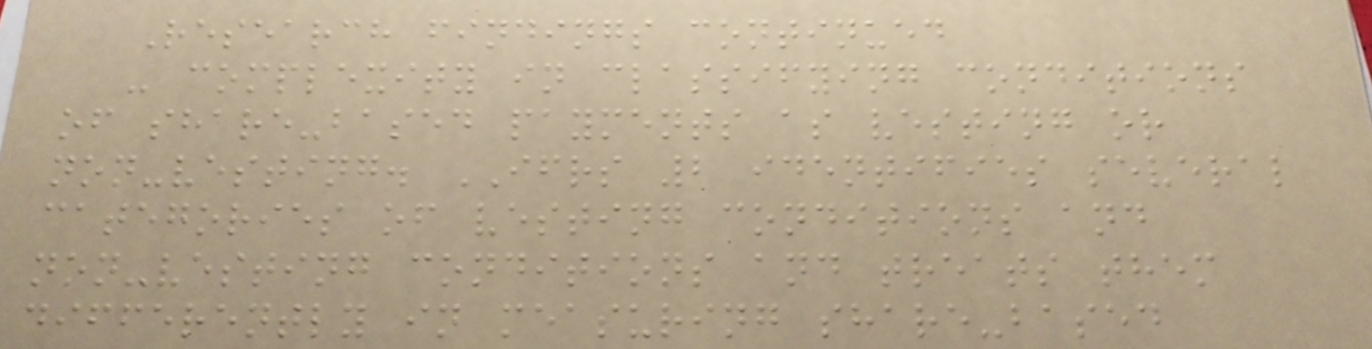Research findings continued
- complexity in classifying conditions
of share-based payments as vesting or
non-vesting. IFRS 2 identifies several
categories of vesting conditions and
non-vesting conditions and treats them
differently in measuring share-based
